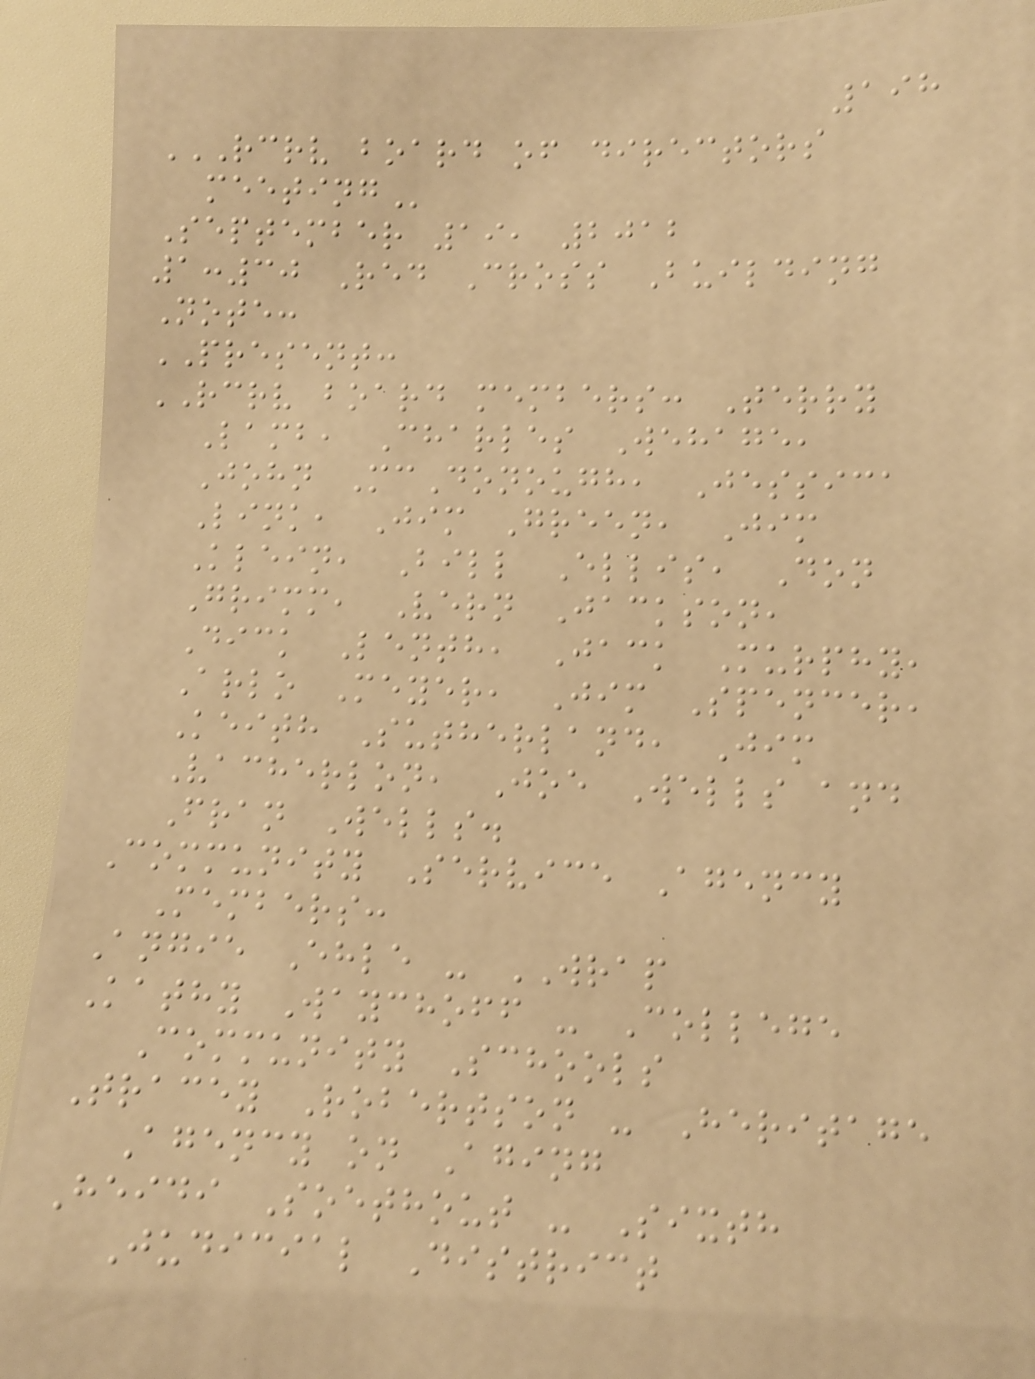198
RCRV BOARD OF DIRECTORS
MEETING
September 19, 2012
1:30 Red Cross Building
Note:
PRESENT:
RCRV board members: Terry
Lamb, Charles Wehage,
John McDonough, Jessica
Link, Jim Green, Jim
Klein, Bill Ellis, Don
Grimm, Vern Jackson,
Dick Lenth, Jack Murphy,
Arlo Meyer, Jim Spencer,
Keith Sutherland, Jim
Vacherlon, Joe Wells and
Fran Wells.
Community Service Agency
Members:
Angie Ehle - WRAP
Kathy Waychoff - College
Community Schools
Tracey Robertson - Heritage
Agency on Aging
Heidi Soethout - Sixth
Judicial District
